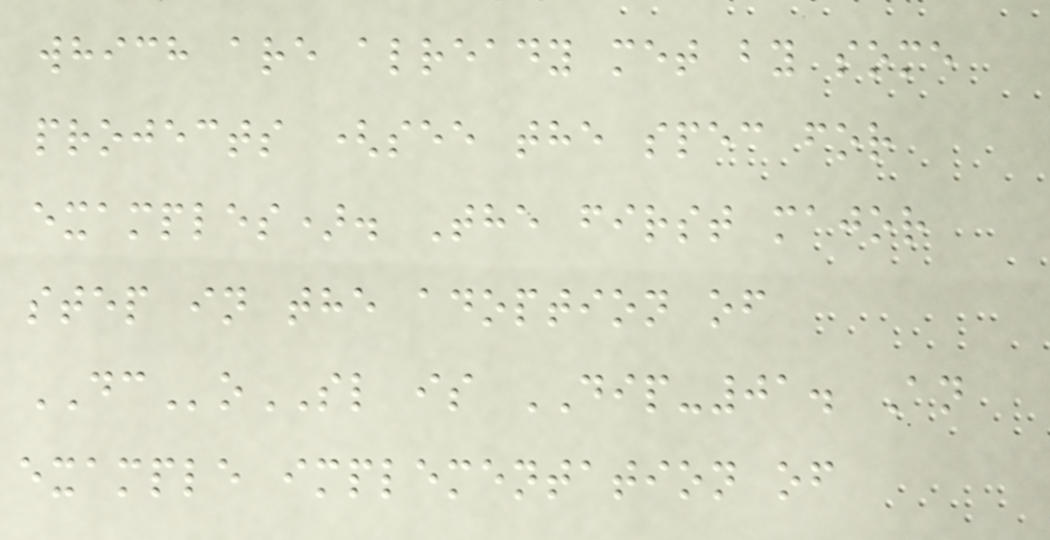which are already met by some
projects (see the spec for
examples). The first major
step in the adoption of
DCoSL is DIP-01. An
example implementation of
